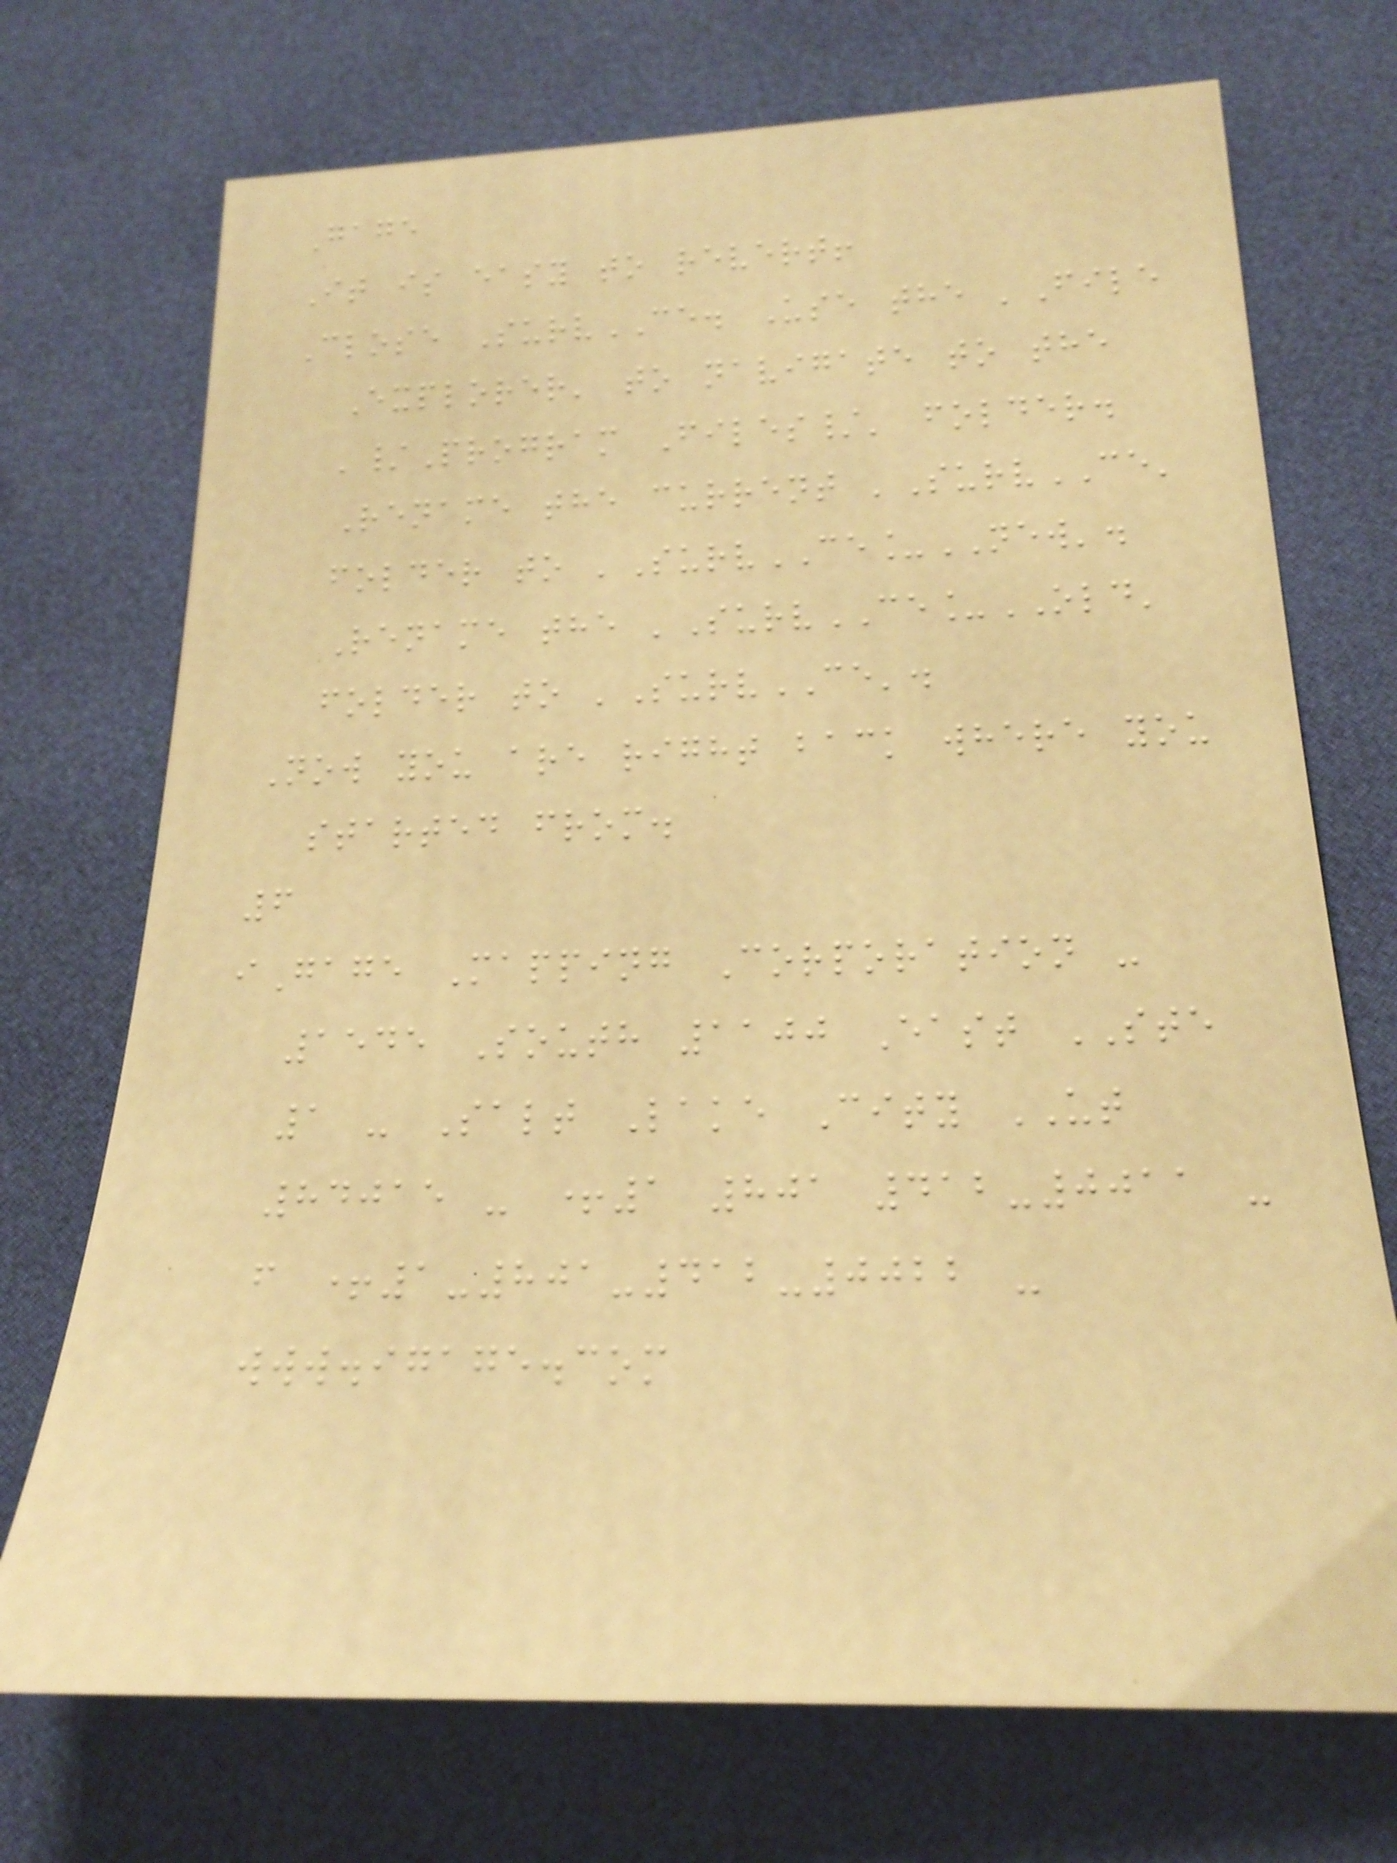Gage
It is easy to revert!
Close SurvCE. Use the 'File
Explorer' to navigate to the
'/Program Files/' folder.
Rename the current 'SurvCE'
folder to 'SurvCE_NEW'.
Rename the 'SurvCE_OLD'
folder to 'SurvCE'.
Now you are right back where you
started from.
6
iGage Mapping Corporation -
1545 South 1100 East STE
1 - Salt Lake City UT
84015 - +1 801 412-0011 -
f +1-801-412-0022 -
www.igage.com
